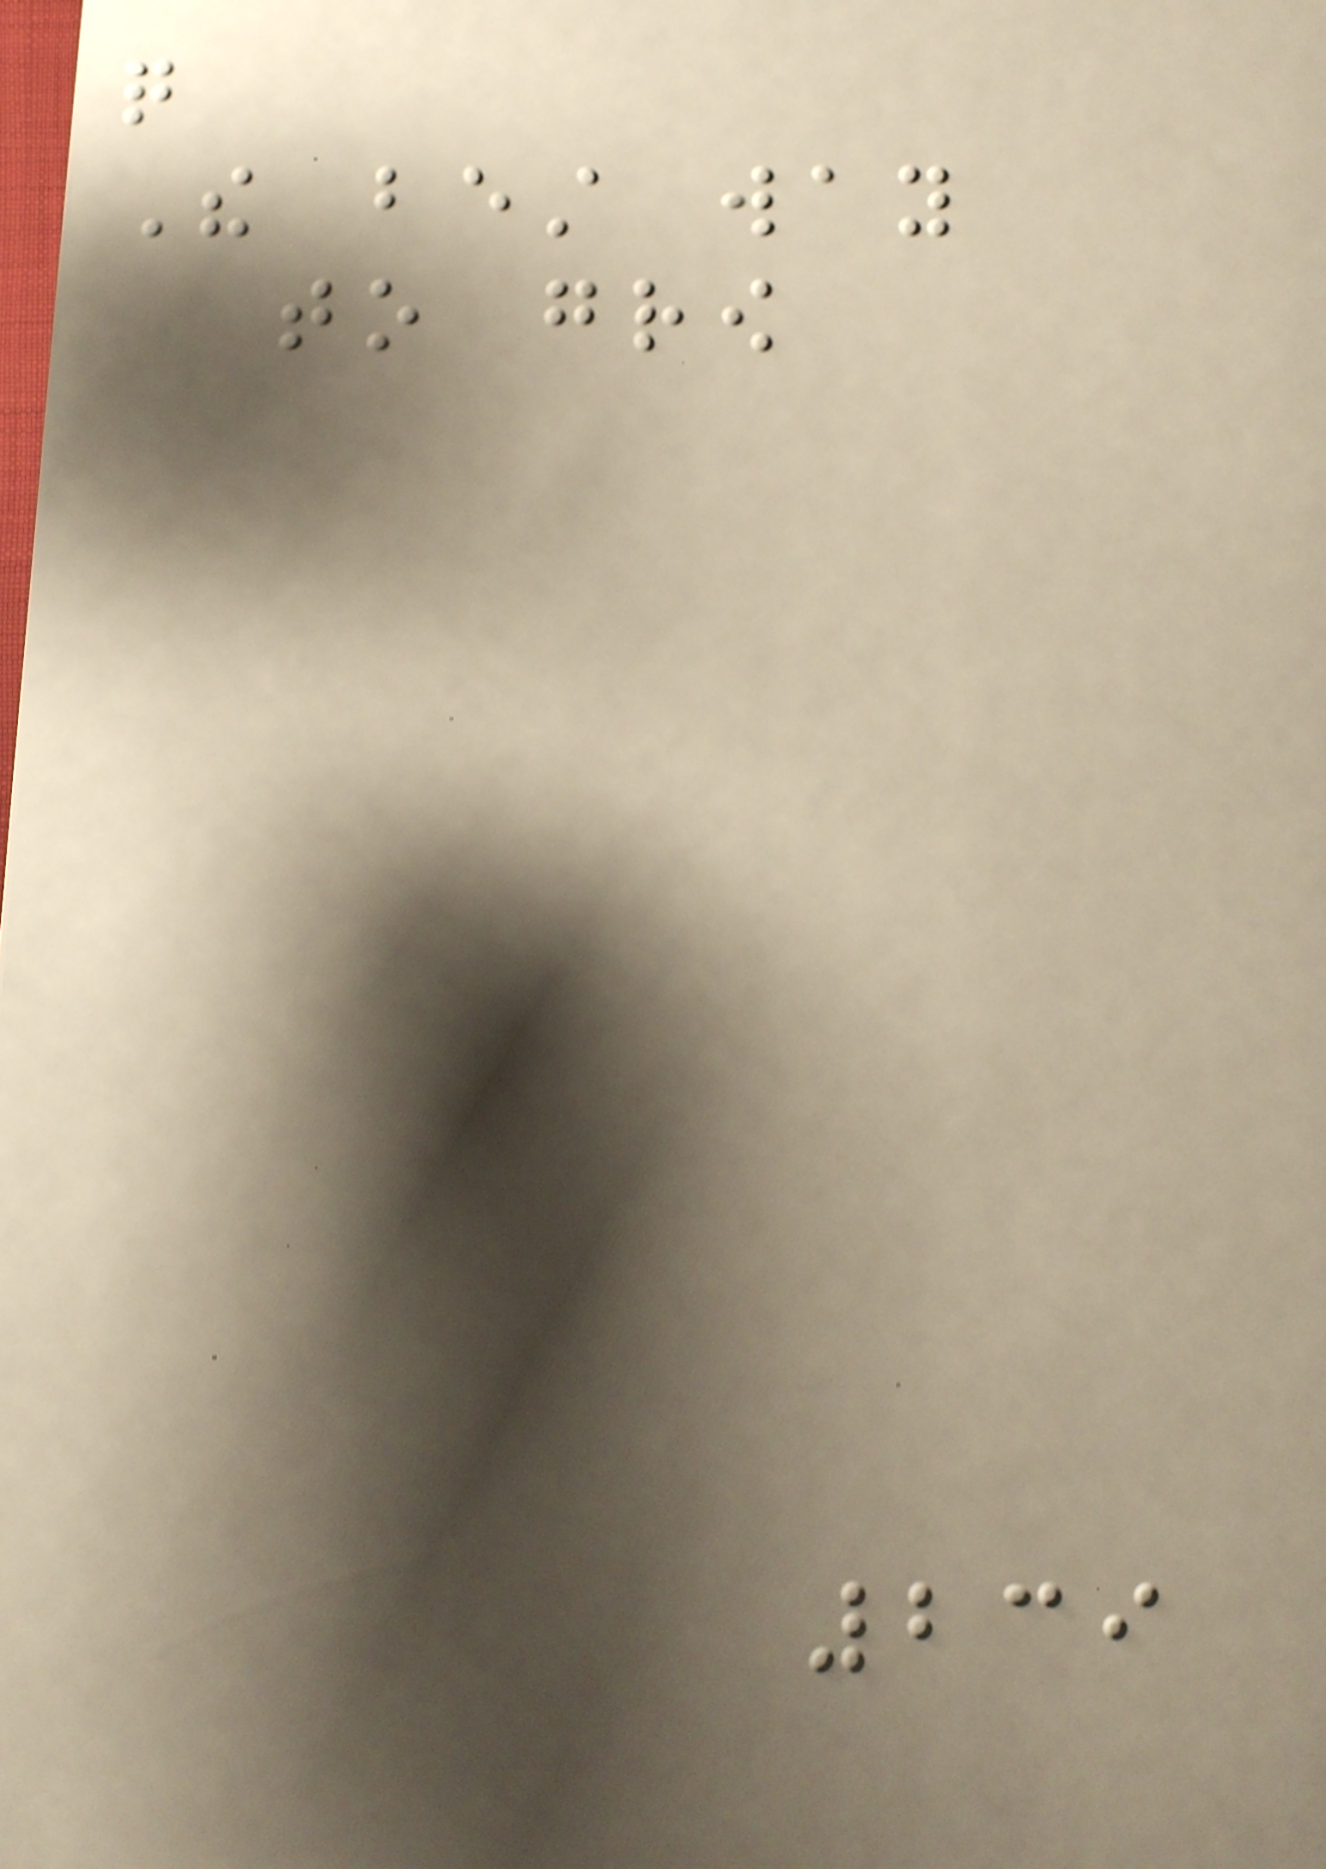quite
The best way
to grow
239
